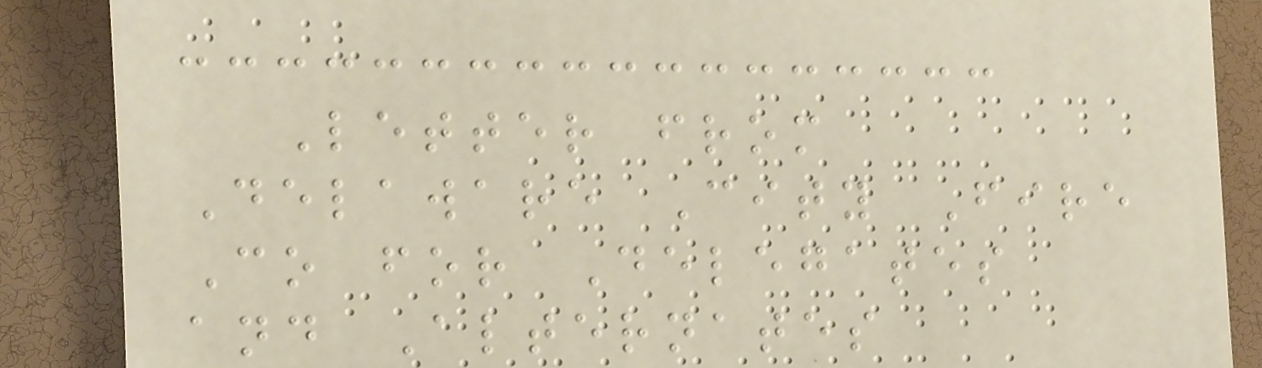Letter from
Delaware City Fire
Co for Delegates
and Alternates
